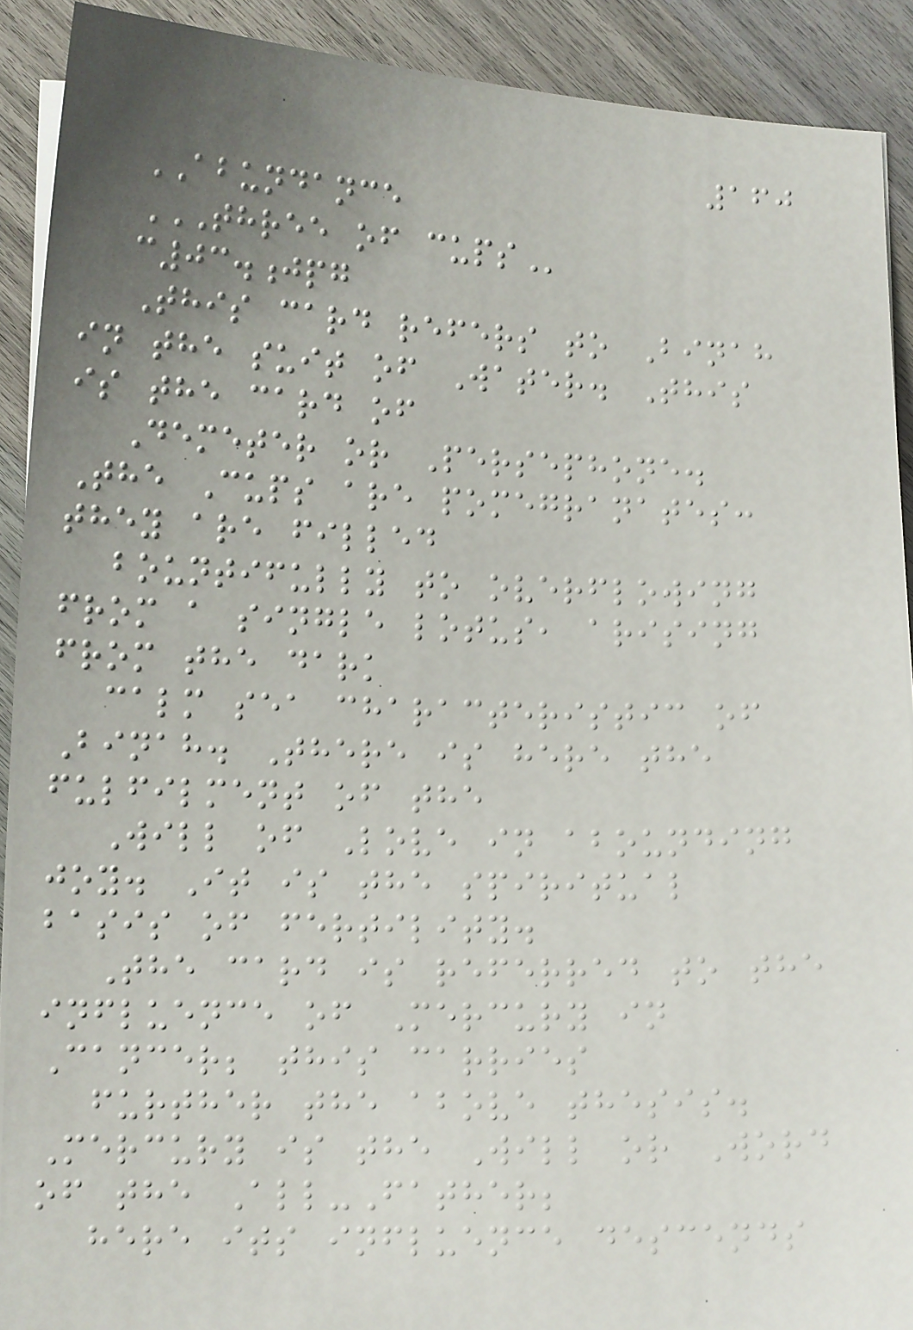160
ABUNDANCE
THREE OF CUPS
c03.jpg
This card refers to Binah
in the suit of Water. This
is the card of
Demeter or Persephone.
The Cups are pomegranates:
they are filled
bountifully to overflowing
from a single lotus, arising
from the dark
calm sea characteristic of
Binah. There is here the
fulfilment of the
Will of Love in abounding
joy. It is the spiritual
basis of fertility.
The card is referred to the
influence of Mercury in
Cancer; this carries
further the above thesis.
Mercury is the Will or Word
of the All-Father;
here its influence descends
